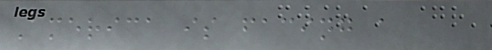America is facing a
